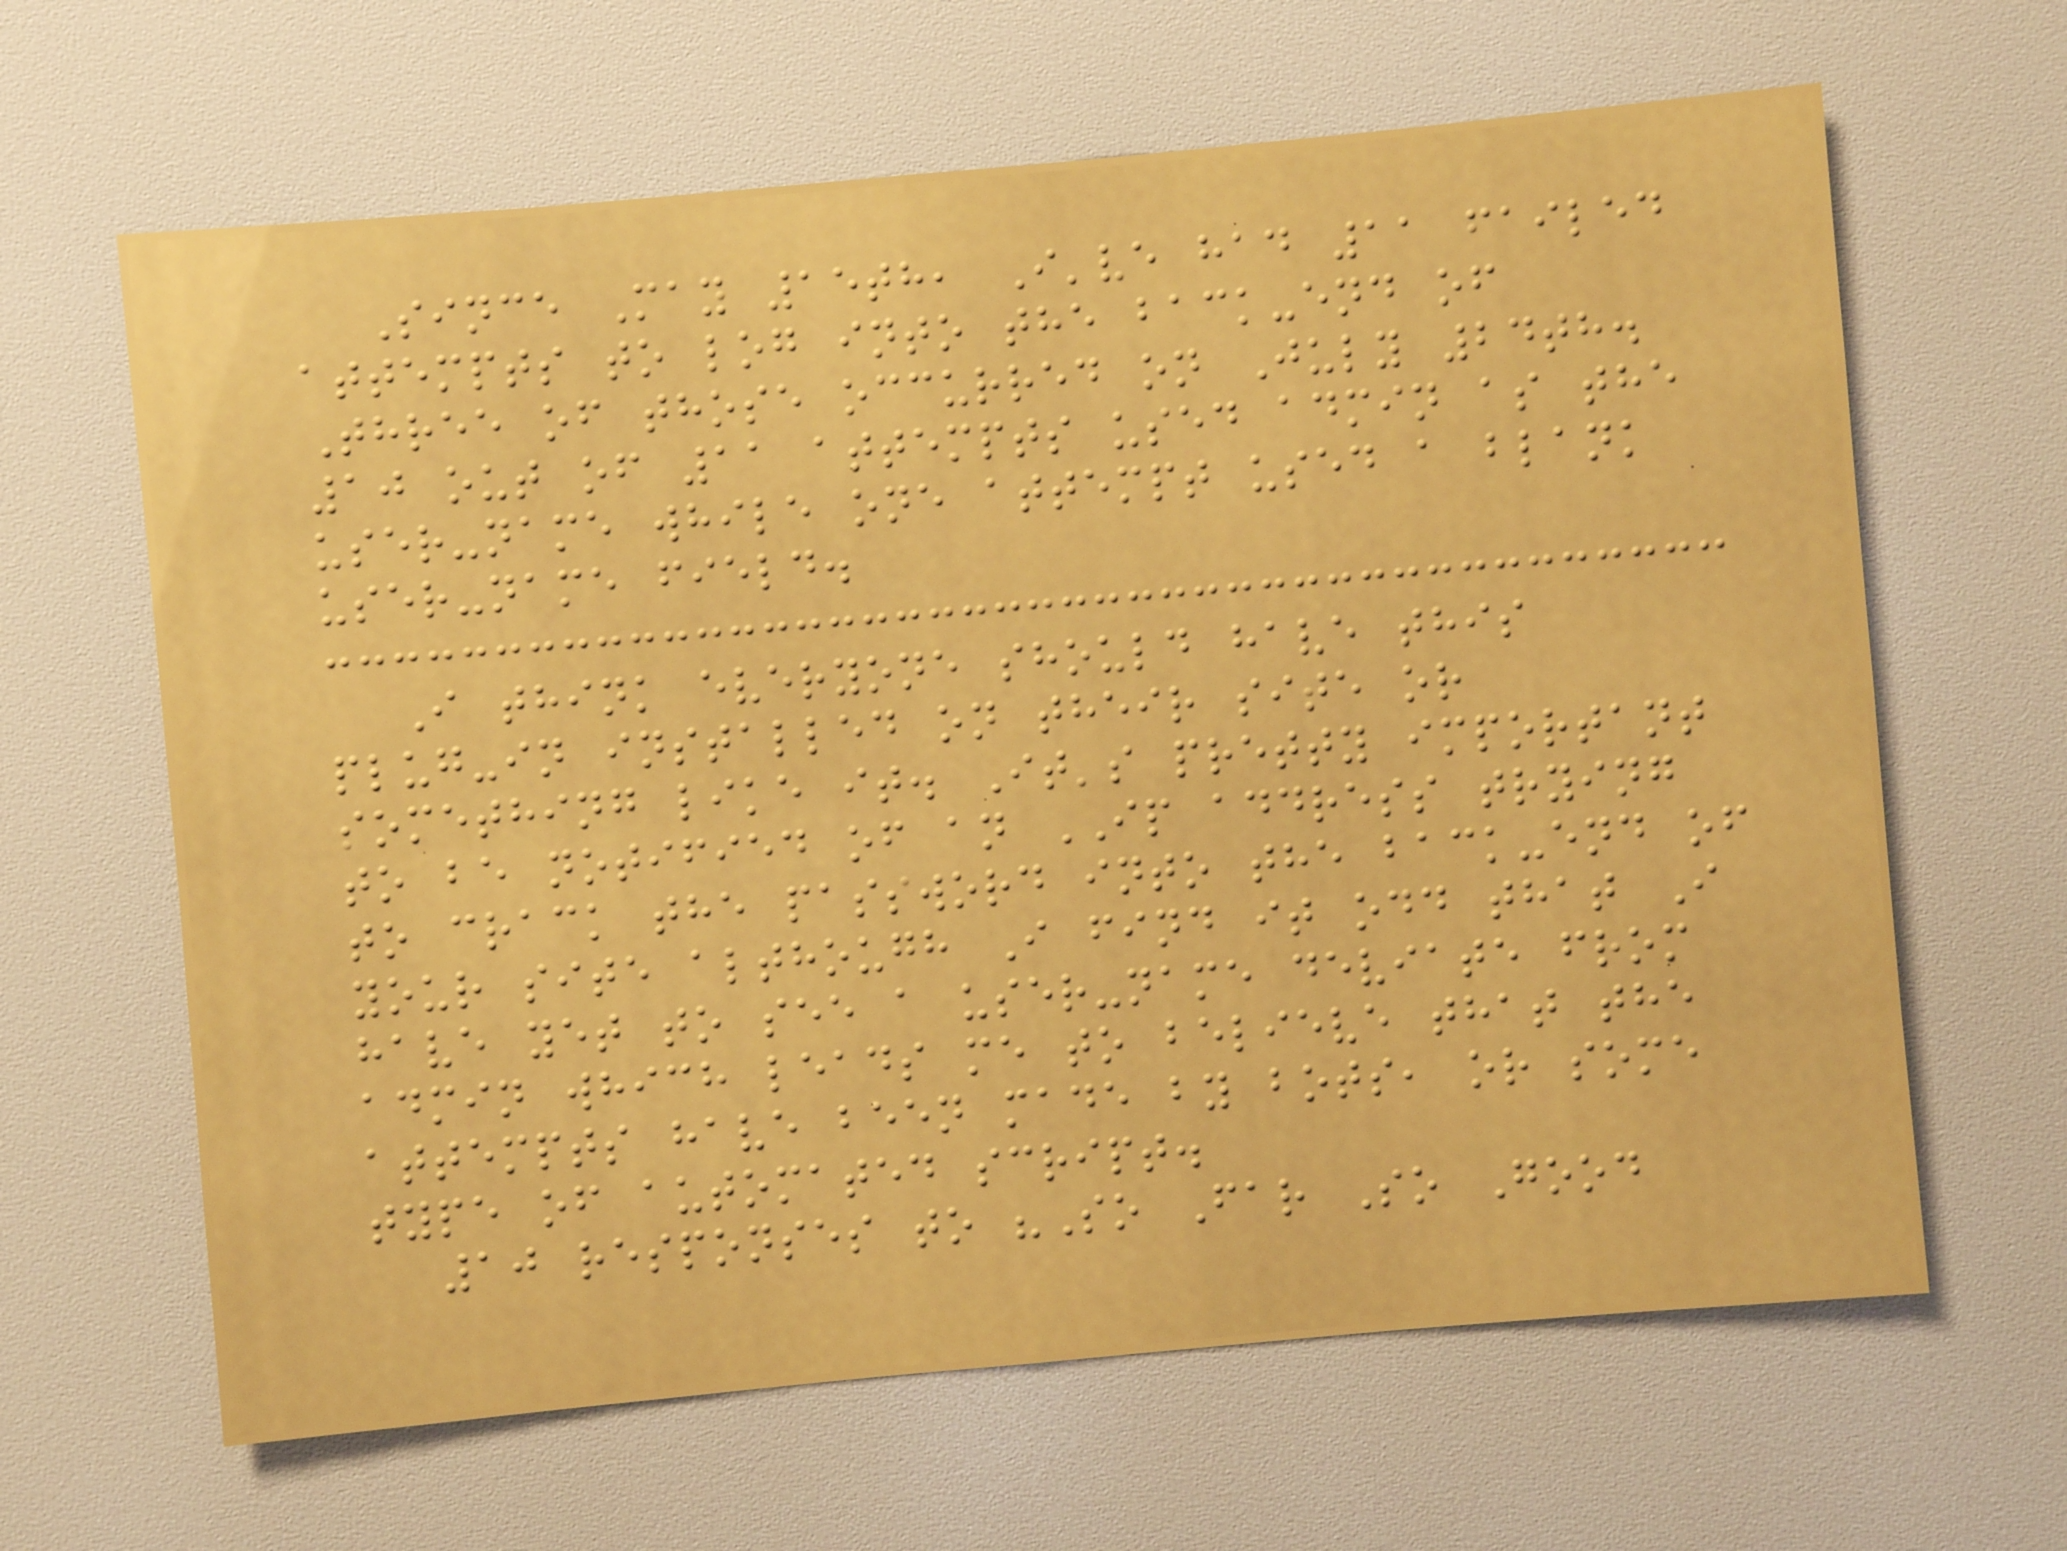Since May 15th, I've had 11 failed
attempts to log into the back-end of
Three of those occurred on July 24th.
10 out of 11 attempts used admin as the
user-name while one attempt used a blank
user-name field.
I think everyone should have this
plug-in installed on their site or
something like it. It's pretty important
to be notified of an IP address trying
to crack the password into the back-end of
your site although I find it odd that I
have yet to see a user-name deviate from
admin which leads me to believe that the
attempts have been made by bots, or some
type of automated script.
10 responses to "So Far So Good
